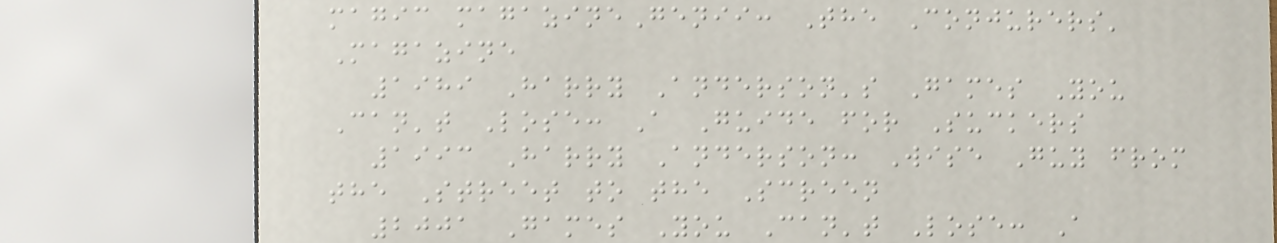magic magazineGenii: The Conjurers'
Magazine
1989 Harry Anderson's Games You
Can't Lose: A Guide for Suckers
1993 Harry Anderson: Wise Guy from
the Street to the Screen
2001 Games You Can't Lose: A
